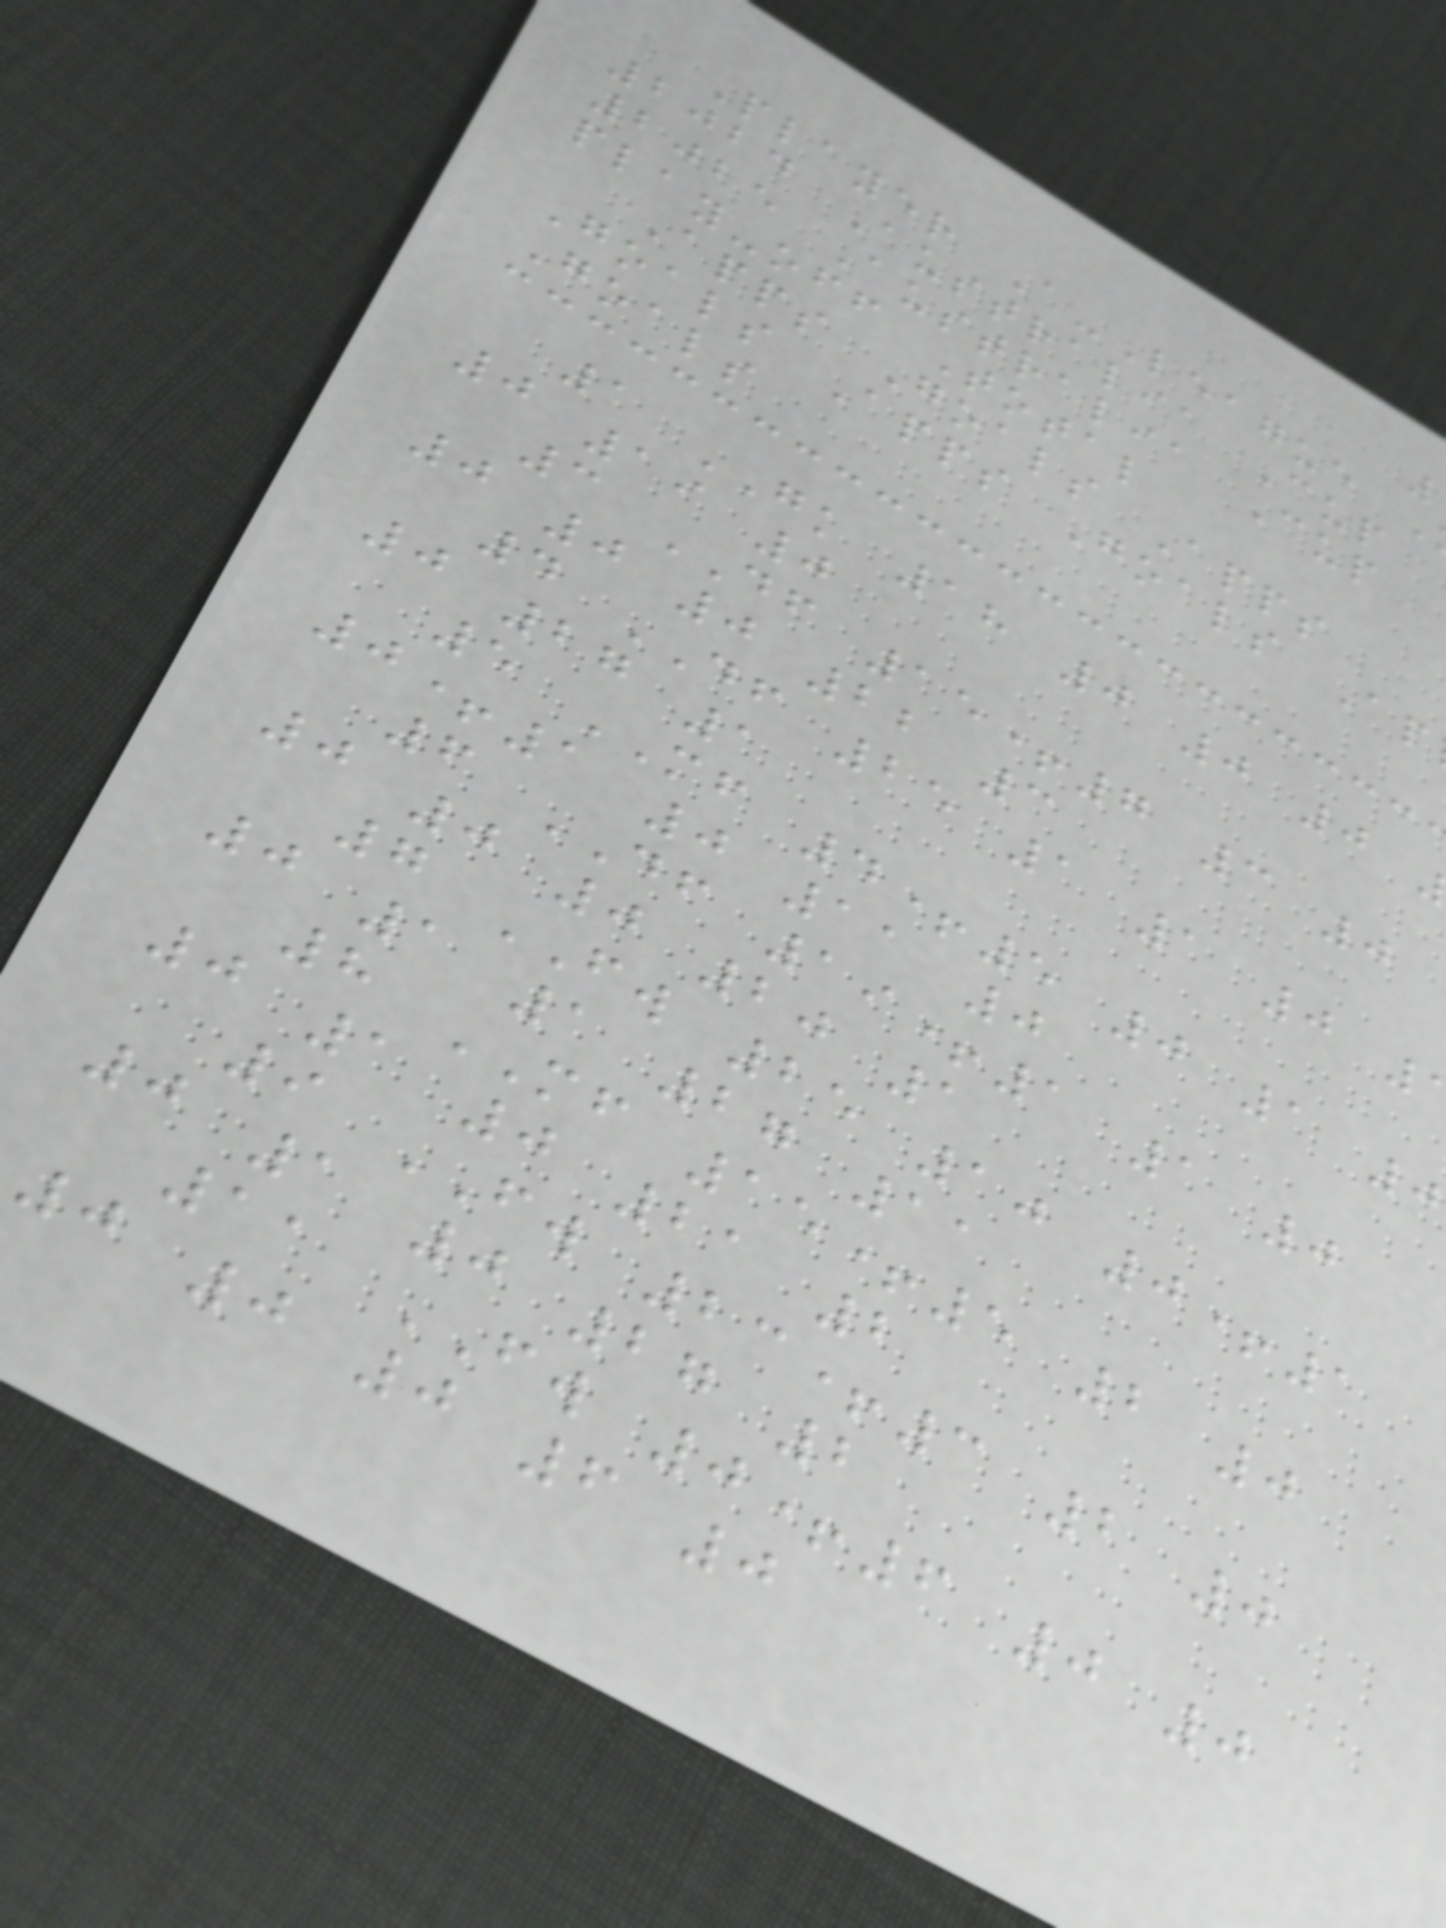Player A-League
2024 Australia Cup
2025 Australia Cup
play-off Total
Apps Goals Apps
Goals Apps Goals Ap
Goals
1 GK 18 0 0 0
0 19 0
3 DF 15+7 3 0
0 0 0 22 3
4 DF 25 1 1 0
0 27 1
5 MF 4+5 0 1 0
0+1 0 11 0
6 DF 19+1 1 0
0 0 0 20 1
7 FW 25 10 0+1
0 1 1 27 11
8 MF 15+5 2 0
0 1 0 21 2
9 FW 23+3 2 0
0 1 0 27 2
11 FW 0+6 0 0
0 0 0 6 0
